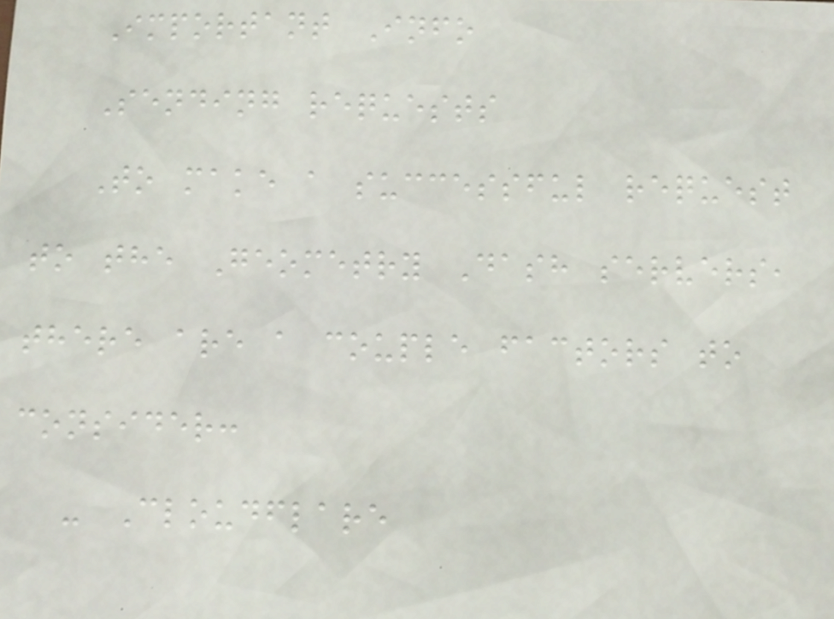Important Info
Sending requests
To make a successful request
to the Geometry Dash servers,
there are a couple factors to
consider:
- Cloudflare
